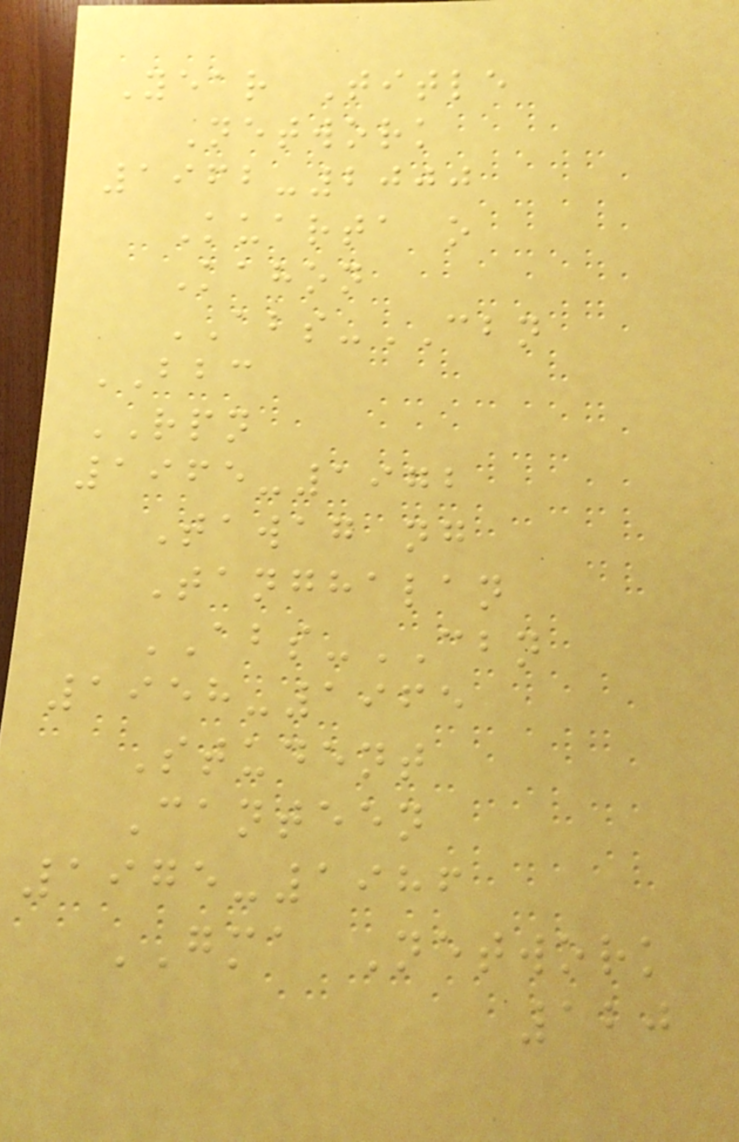Year Title
Network
1962-2000
Kuarta o
Kahon
ABS-CBN
BBC
RPN
1965-1972
Tawag ng
Tanghalan
ABS-CBN
1958-1965
Student
Canteen
1975-1986
GMA Network
120
